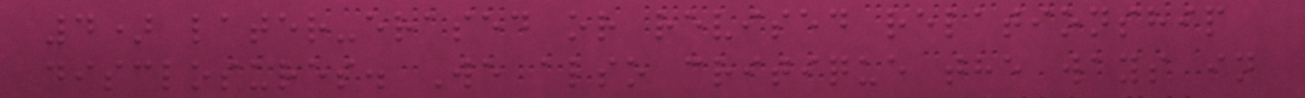4) later-erased or revised relationship
disclosures. We also critique the ways in
